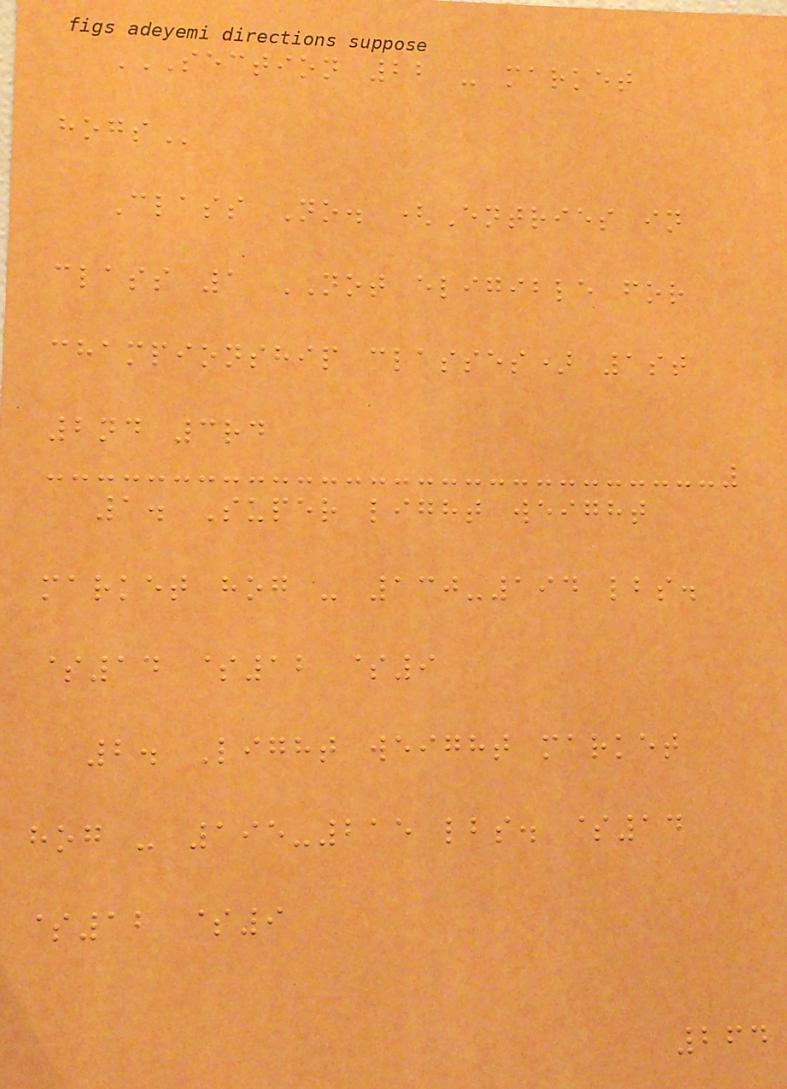SECTION 22 - MARKET
HOGS
Class No. (Entries in
class 1 NOT eligible for
championship classes) 1st
2nd 3rd
1. Super light weight
market hog - 130-194 lbs.
$14 $12 $9
2. Light weight market
hog - 195-215 lbs. $14
$12 $9
264
